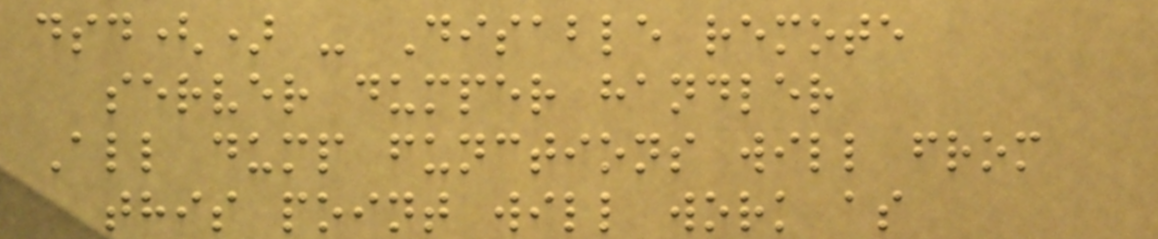dsd() - Disable remote
server dumper handler
All dump functions will from
this point will work as
